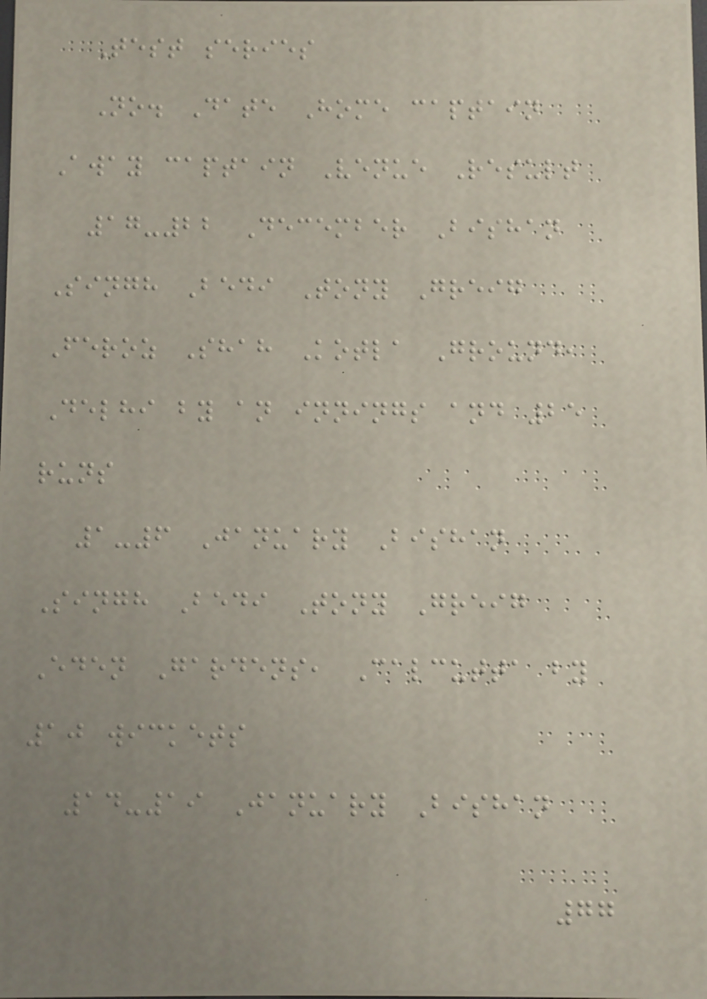Test series
No. Date Home captain
Away captain Venue Result
17-22 December Bishan
Singh Bedi Tony Greig
Feroz Shah Kotla Ground,
Delhi by an innings and 25
runs
1-6 January Bishan
Singh Bedi Tony Greig
Eden Gardens, Calcutta by
10 wickets
14-19 January Bishan
77
